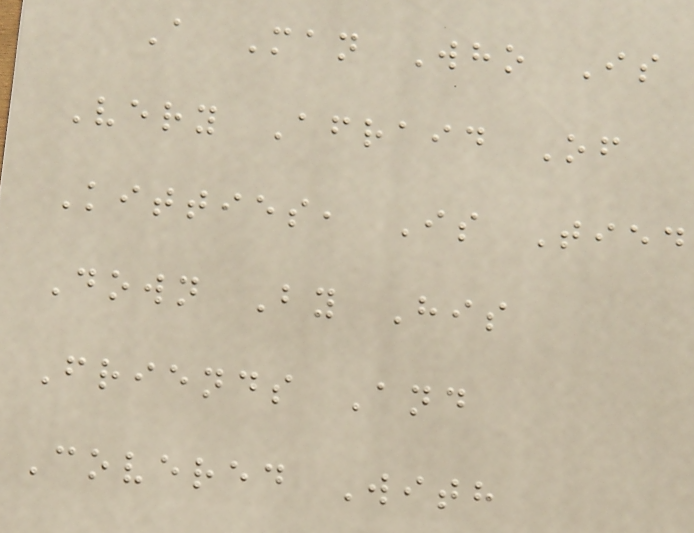A Man Who Is
Very Afraid Of
Kitties, Is Tied
Down By His
Friends And
Covered With
